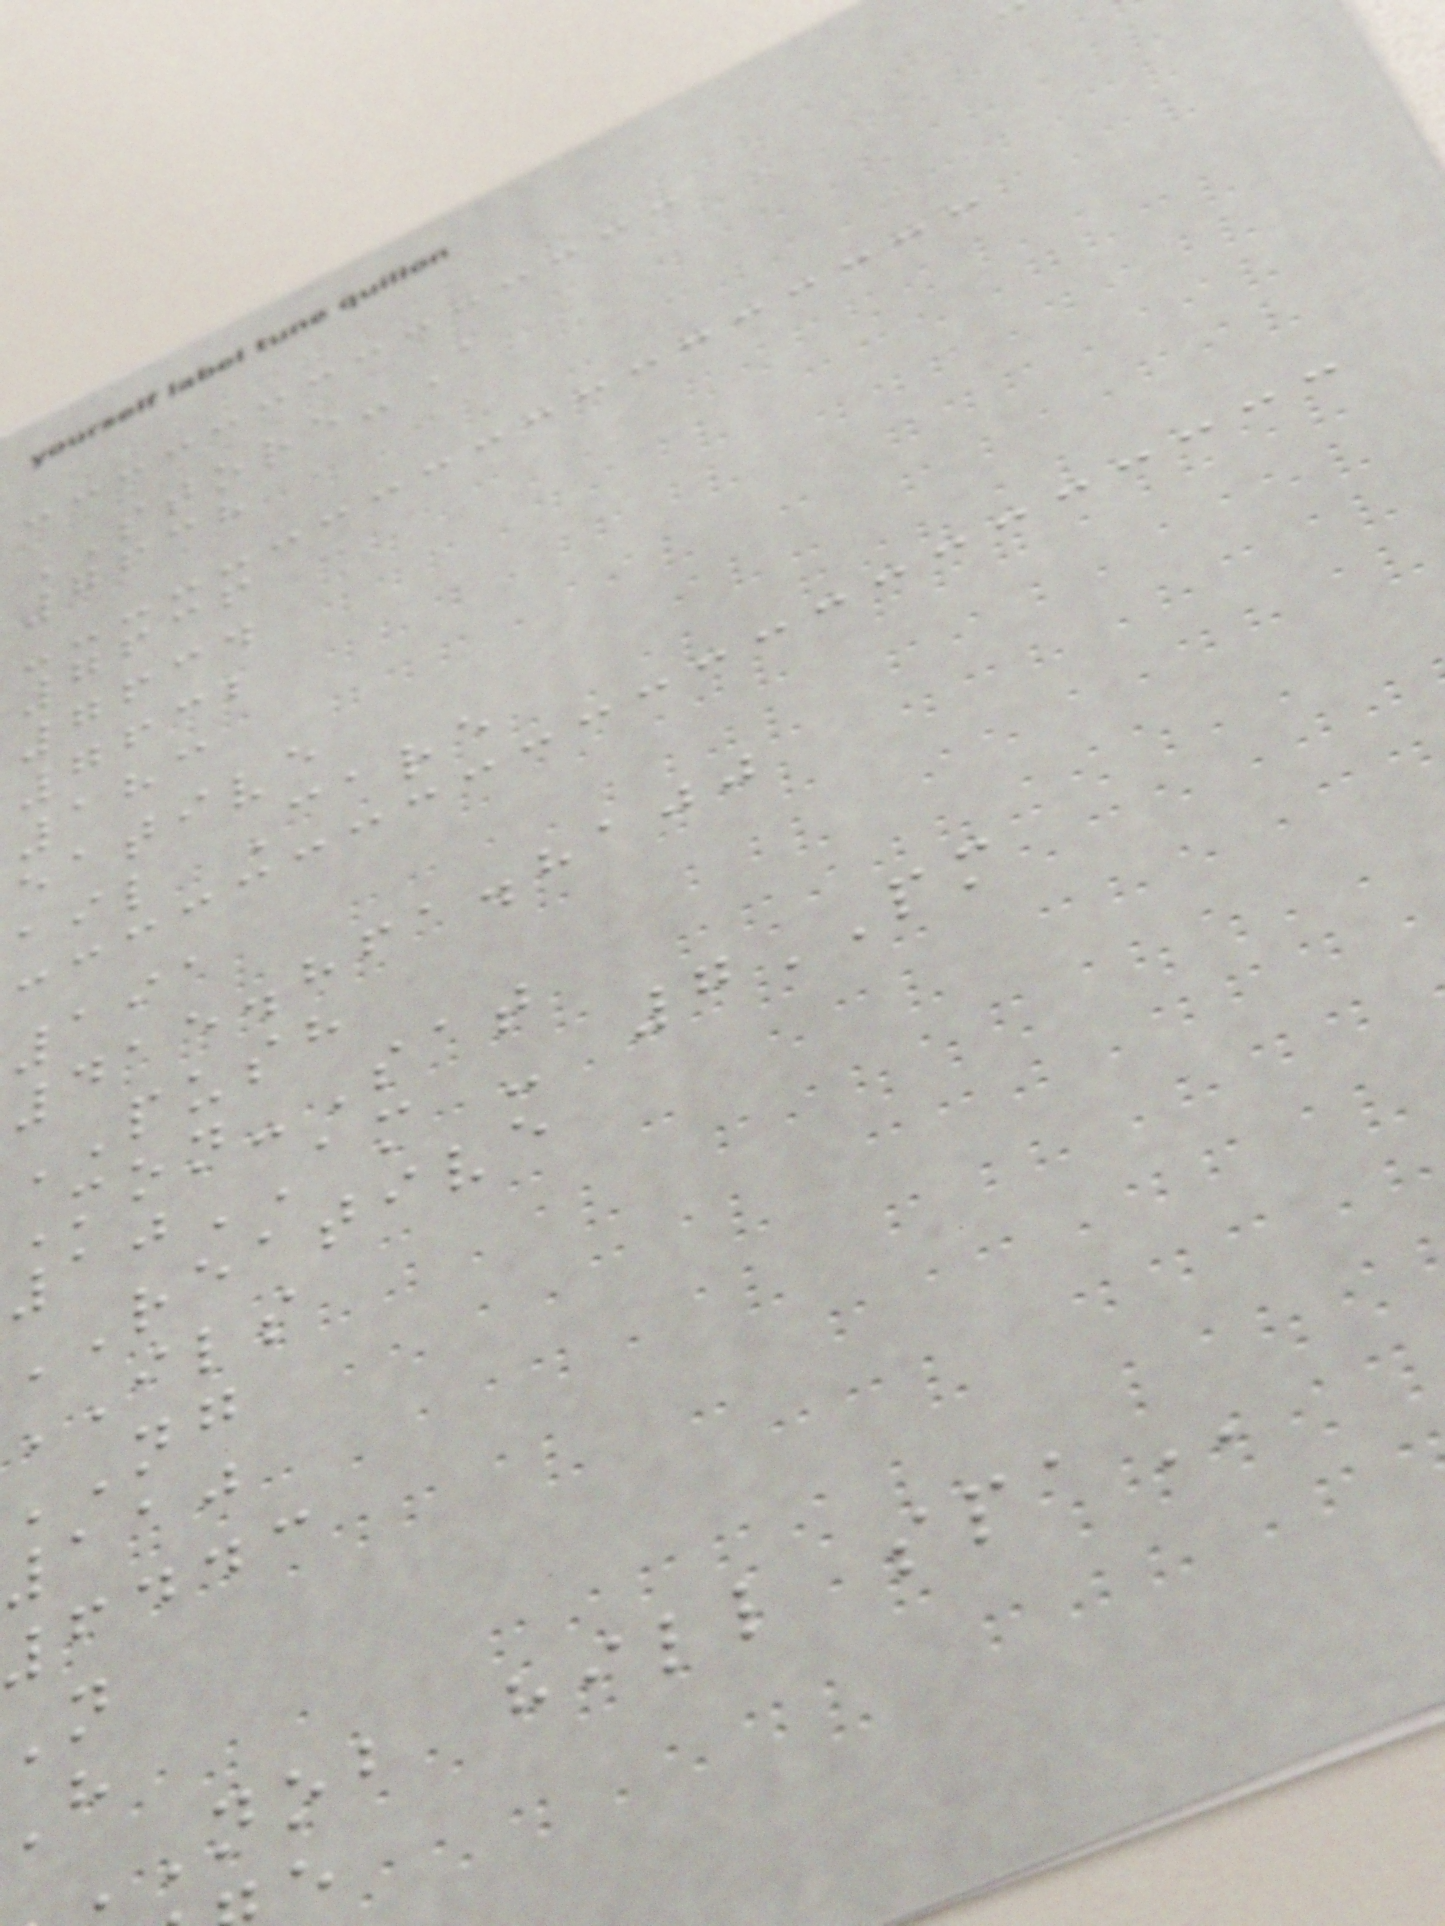STORE-A
7638
7636
7634
7632
183
eative
ail Care
191
415.861.8100
PUSH
Mon-Sat
10AM - 7PM
REATIVE
ILS
NG
110
6443
NOB hill
